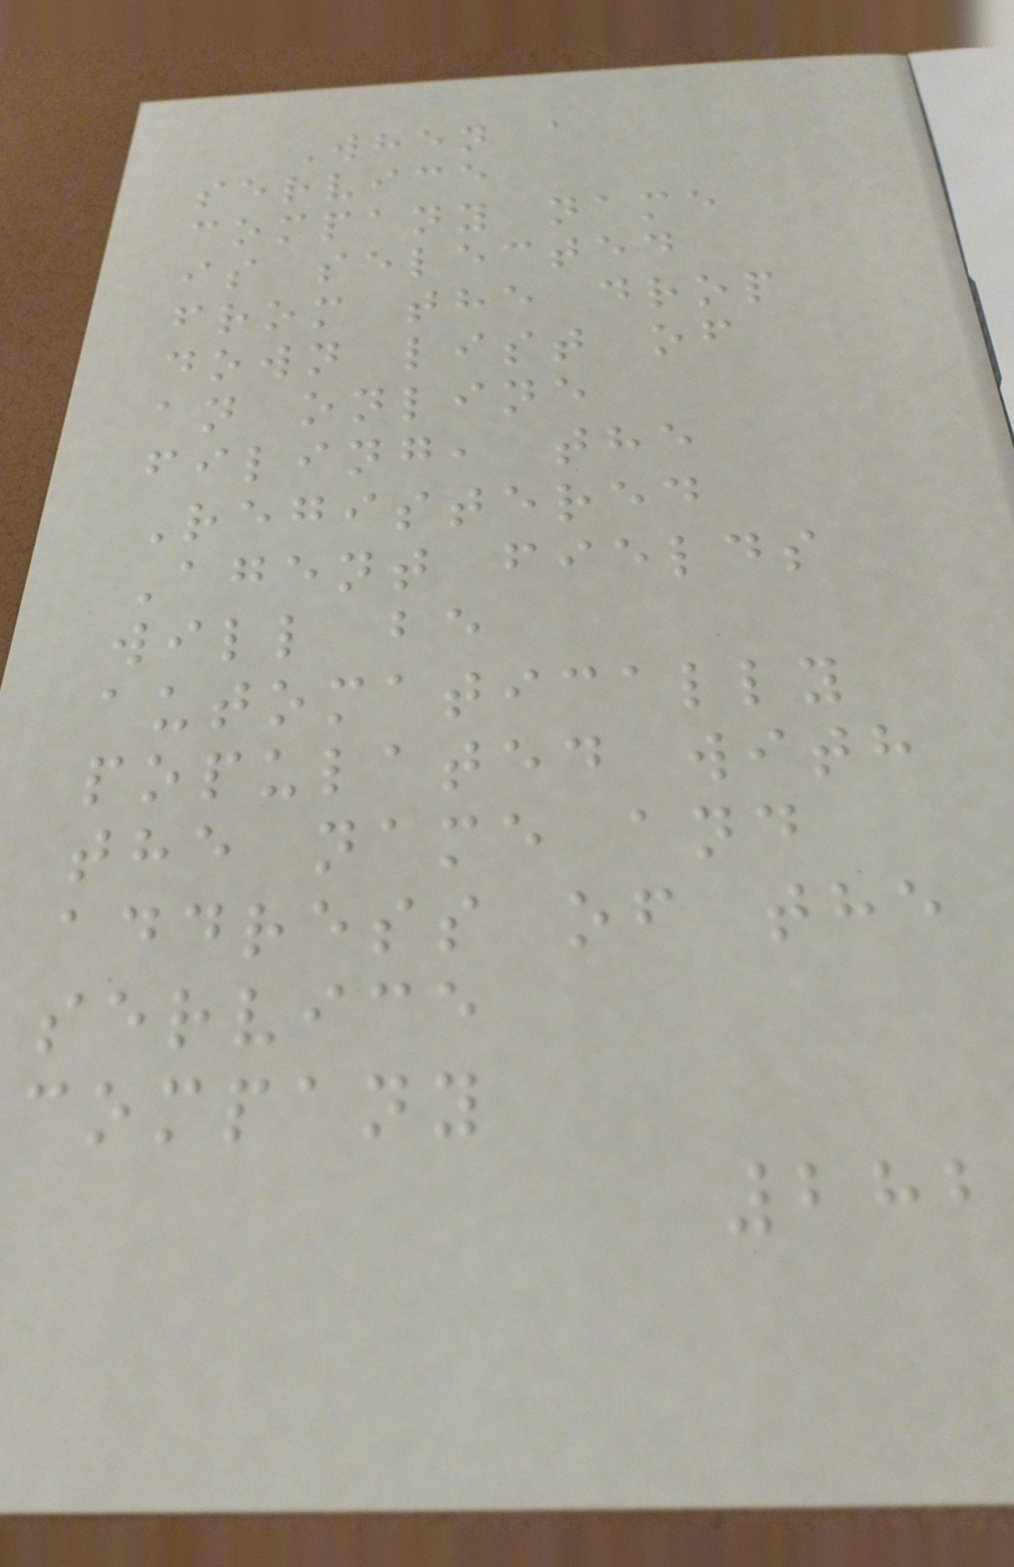When a
service
company name
is selected
from the drop
down list of
an online
filing, the
Registered
Agent fields
will be
automatically
populated with
the name and
address of the
service
company
282
